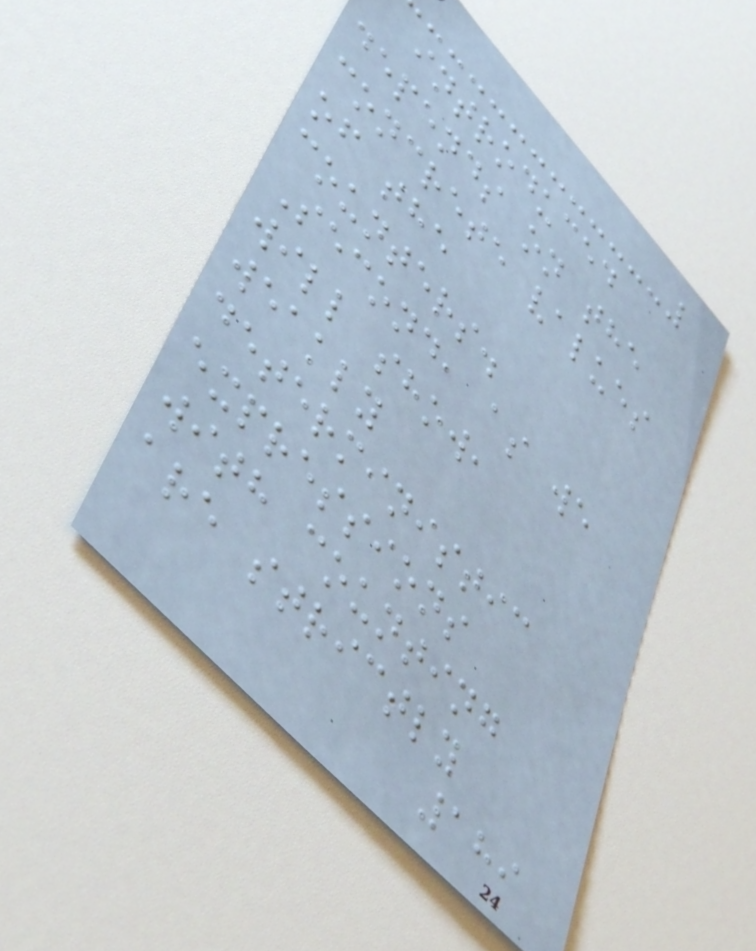introduced
depends on the
concrete values
of the
counters.
Second, as we
will show,
weakly
deterministic
expressions
with counting
are strictly
189
